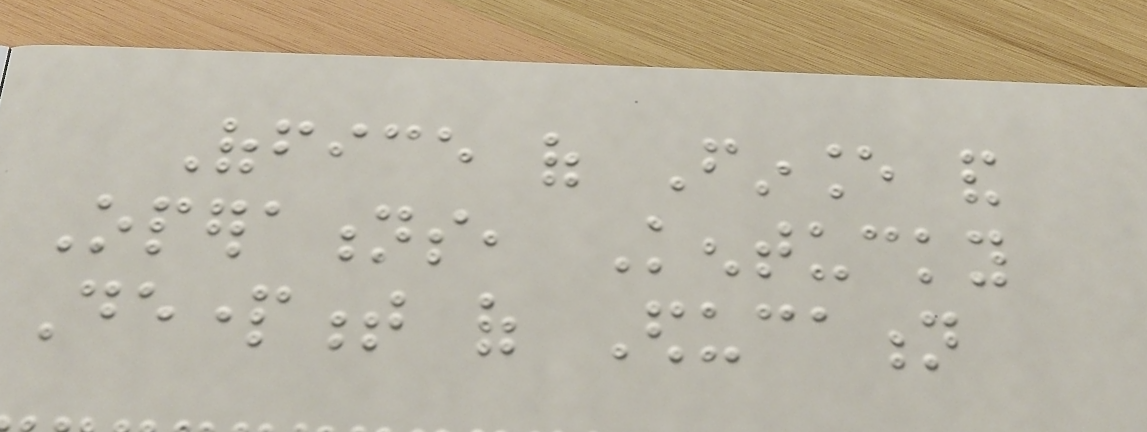Office of Finance and
Operations, Kentucky
Department of Education
